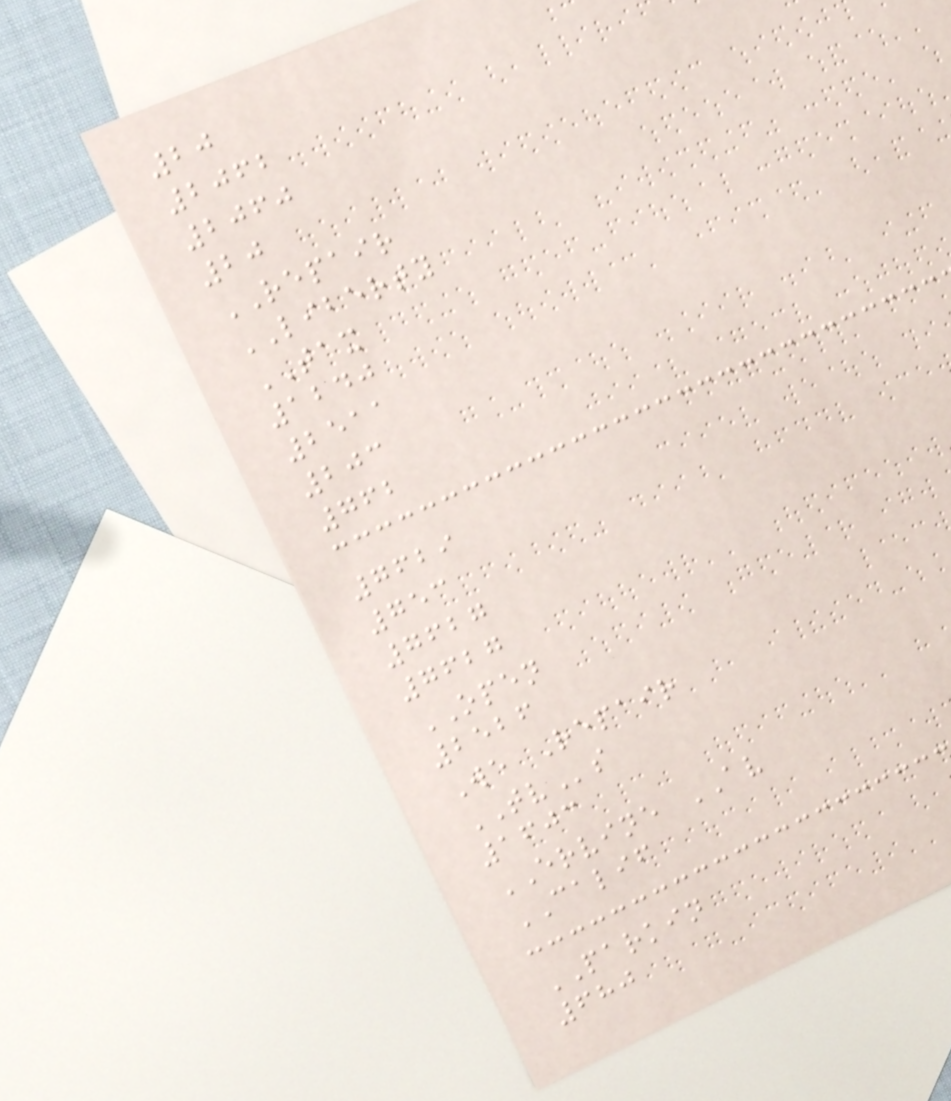20
2062
2060
20
REPAIR
LIBERTY
TAX
1240
2511
203
762
7629
753
7627
7627
OPEN
2526
We Repair
TVs
1603
ERVINE AV
CALIF
PARKIN
680
